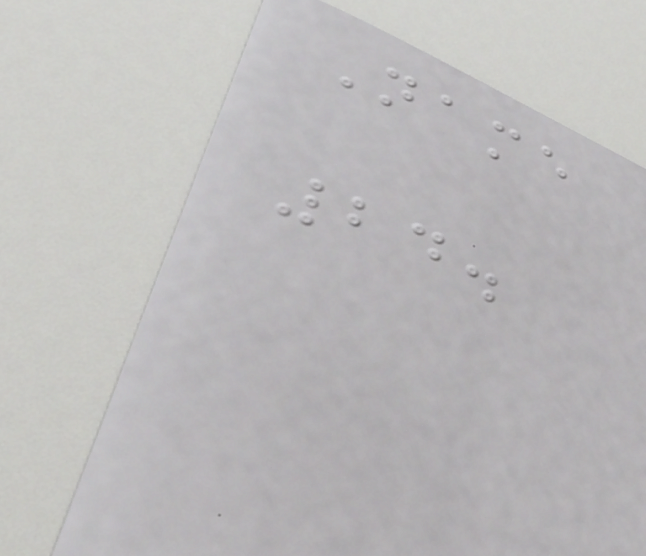Name
24.
